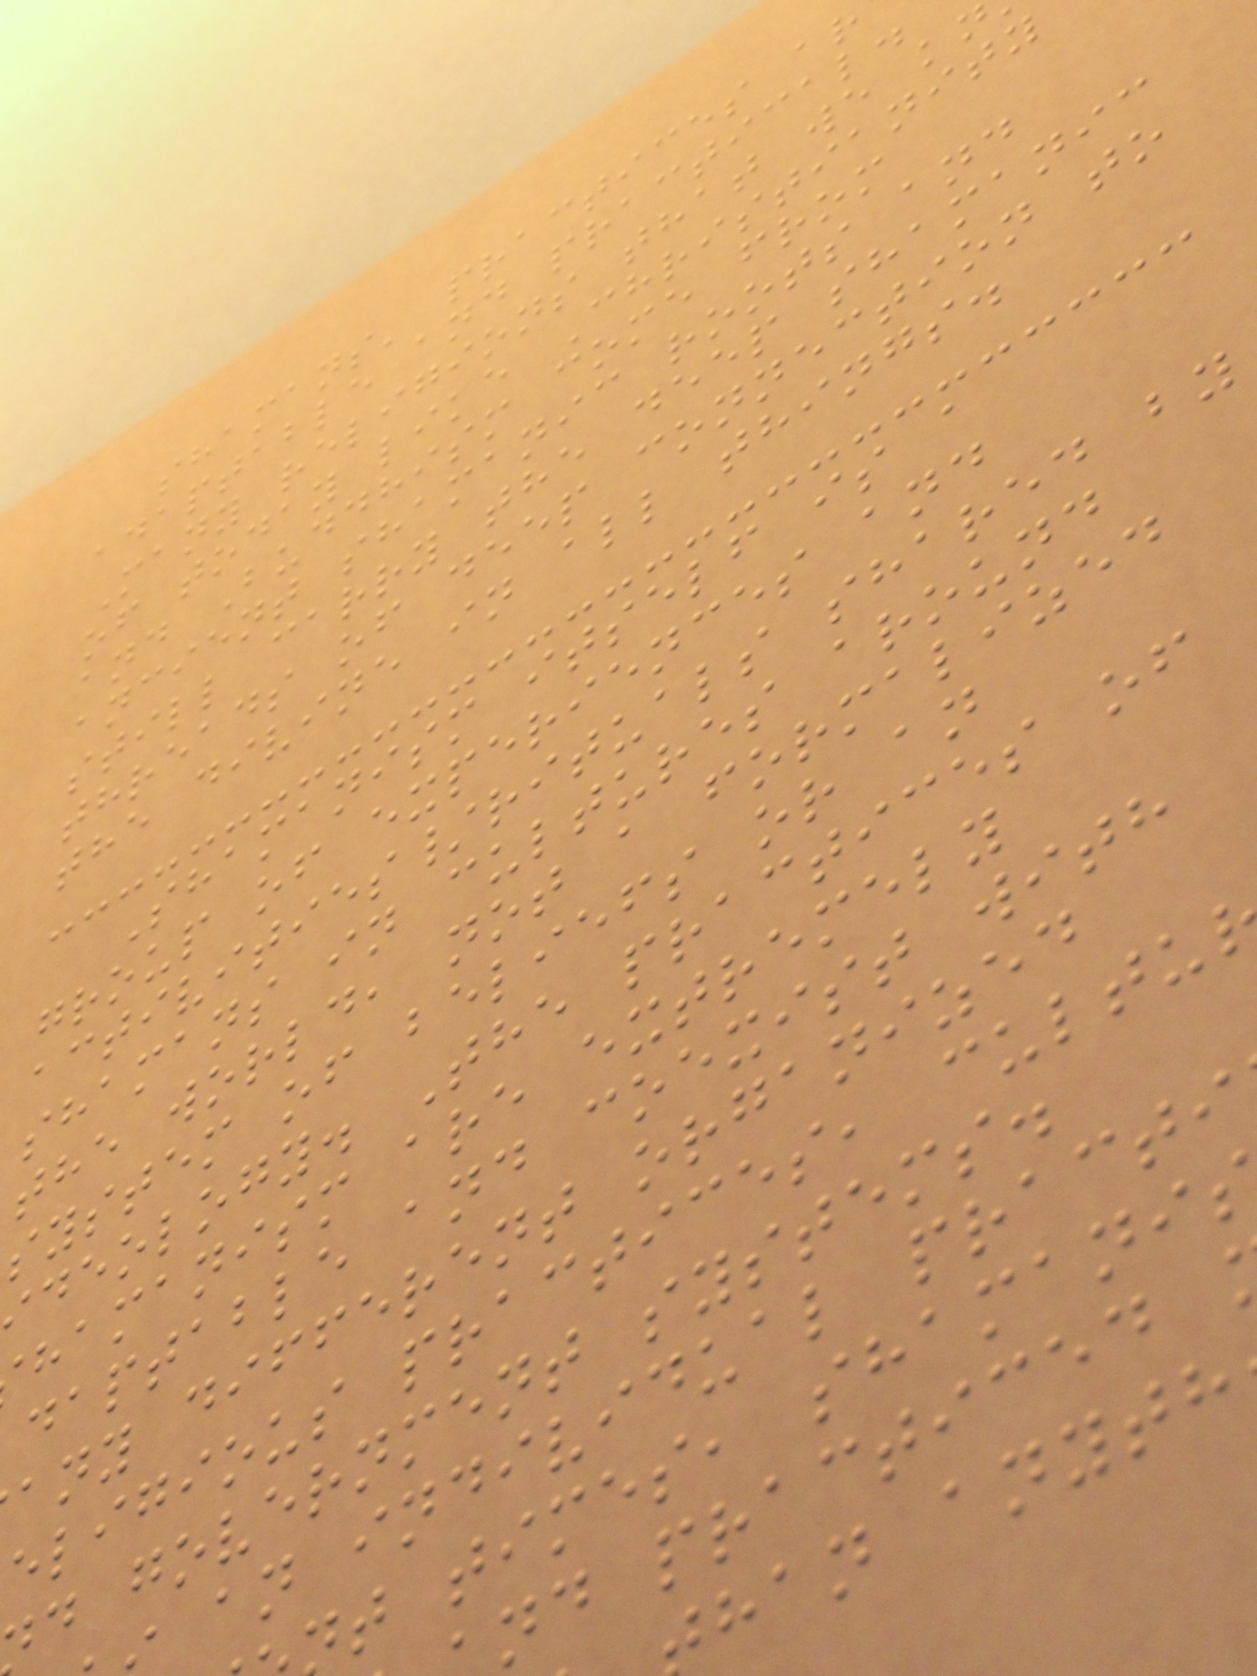shamans' practices ar
adaptable and practical.
Many religions that we k
of today like Christianity
and Buddhism come from
ancient shamanic roots and
still carry the deep shamanic
threads of deep connection to
the divine in all things.
Shamanism itself is a
group of experiences and
activities/rituals shared by
shamans in cultures around
the world, not a formalized
system of beliefs or an
deology. The practices of
hamanism are extremely
daptable and coexist with
any different organized
eligious practices, cultu
d government systems.
an individual practi
t times, shamani
nd practiced
han anyth
